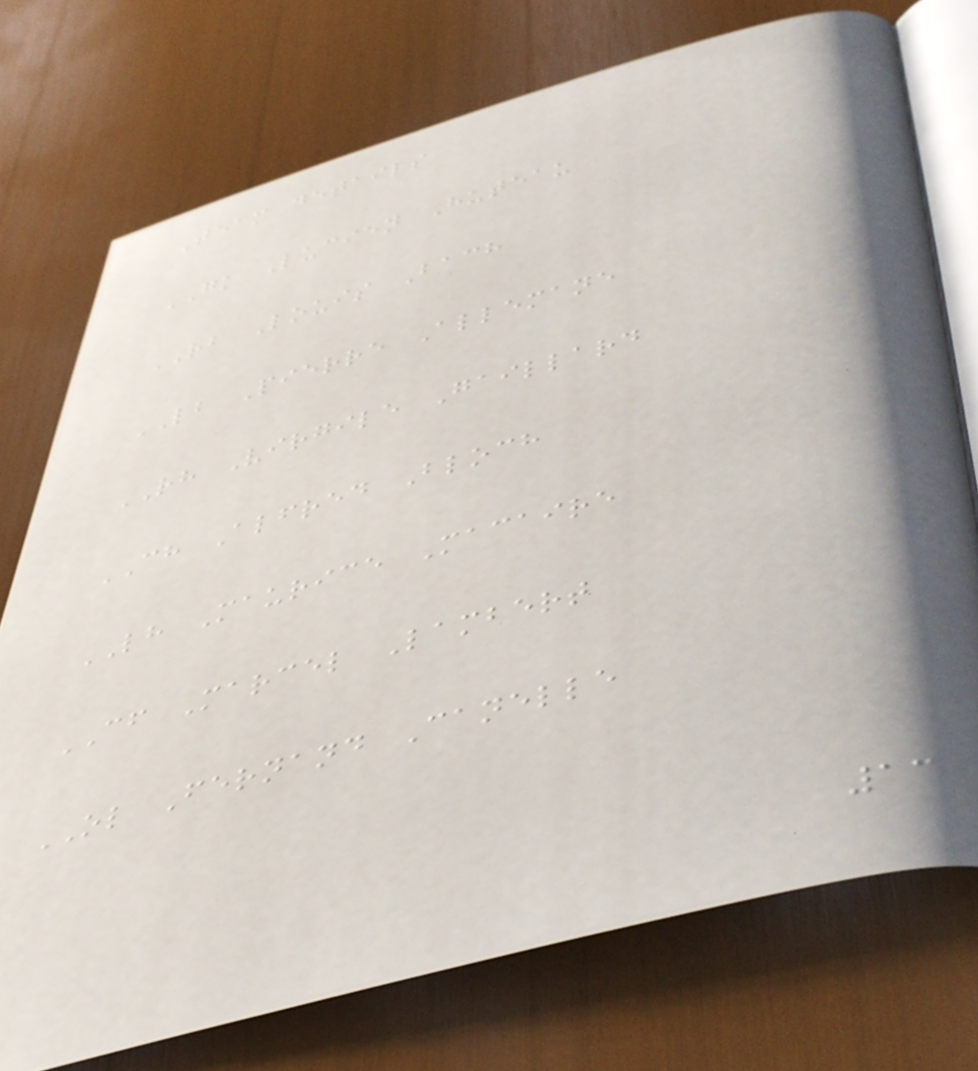Team details
GK Lucien Huteau
RB Louis Bach
LB Pierre Allemane
RH Virgile Gaillard
CH Alfred Bloch
LH Maurice Macaire
CF Marcel Lambert
OL Fernand Canelle
135
